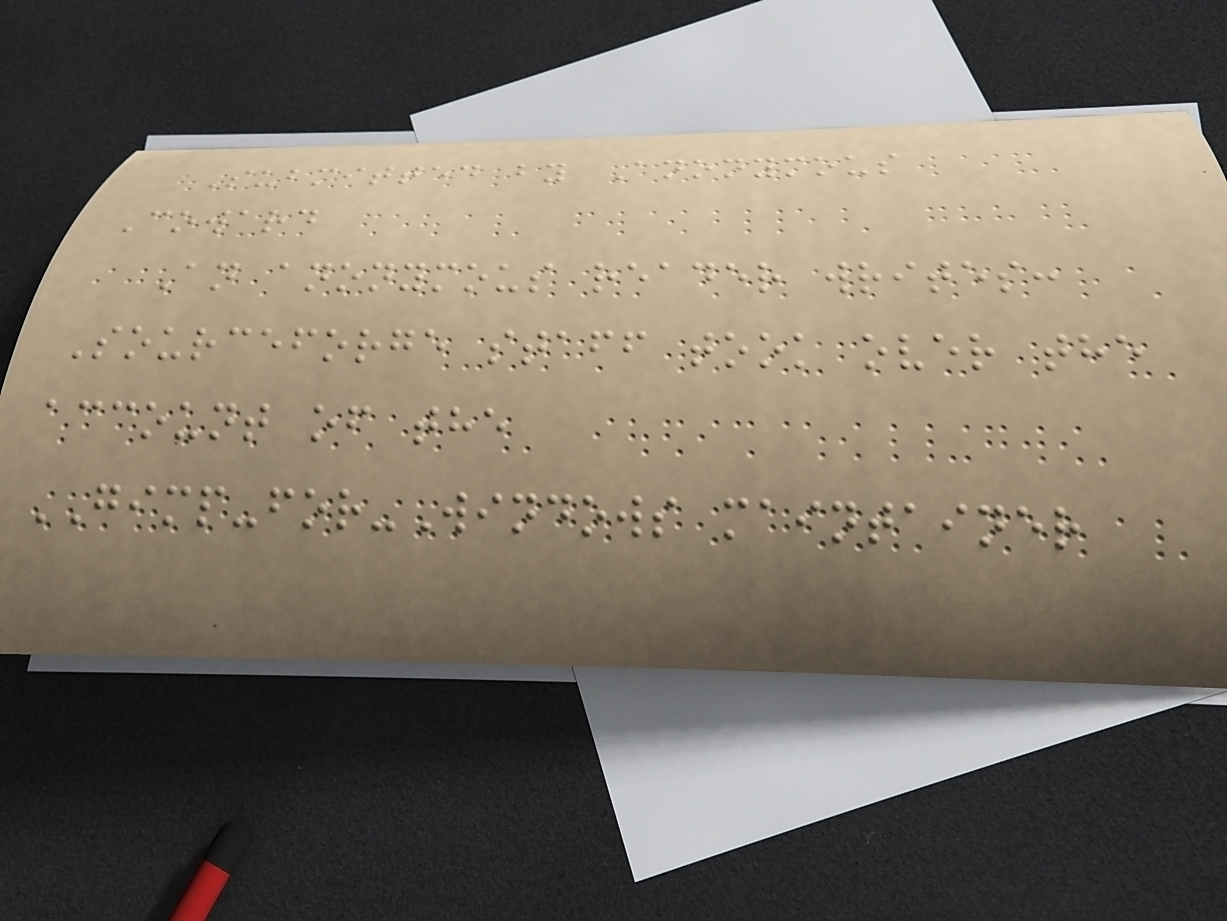Submitted by Anonymous
Coward
An anonymous reader writes:
Sourceforge staff took over the
account of the
GIMP-for-Windows maintainer
